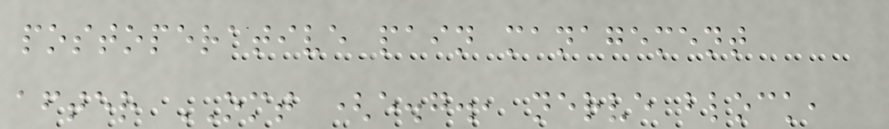postoperative pain management
after OMT (e.g., nerve block,
